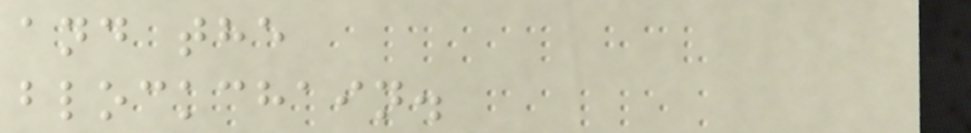and the
blockchain.
